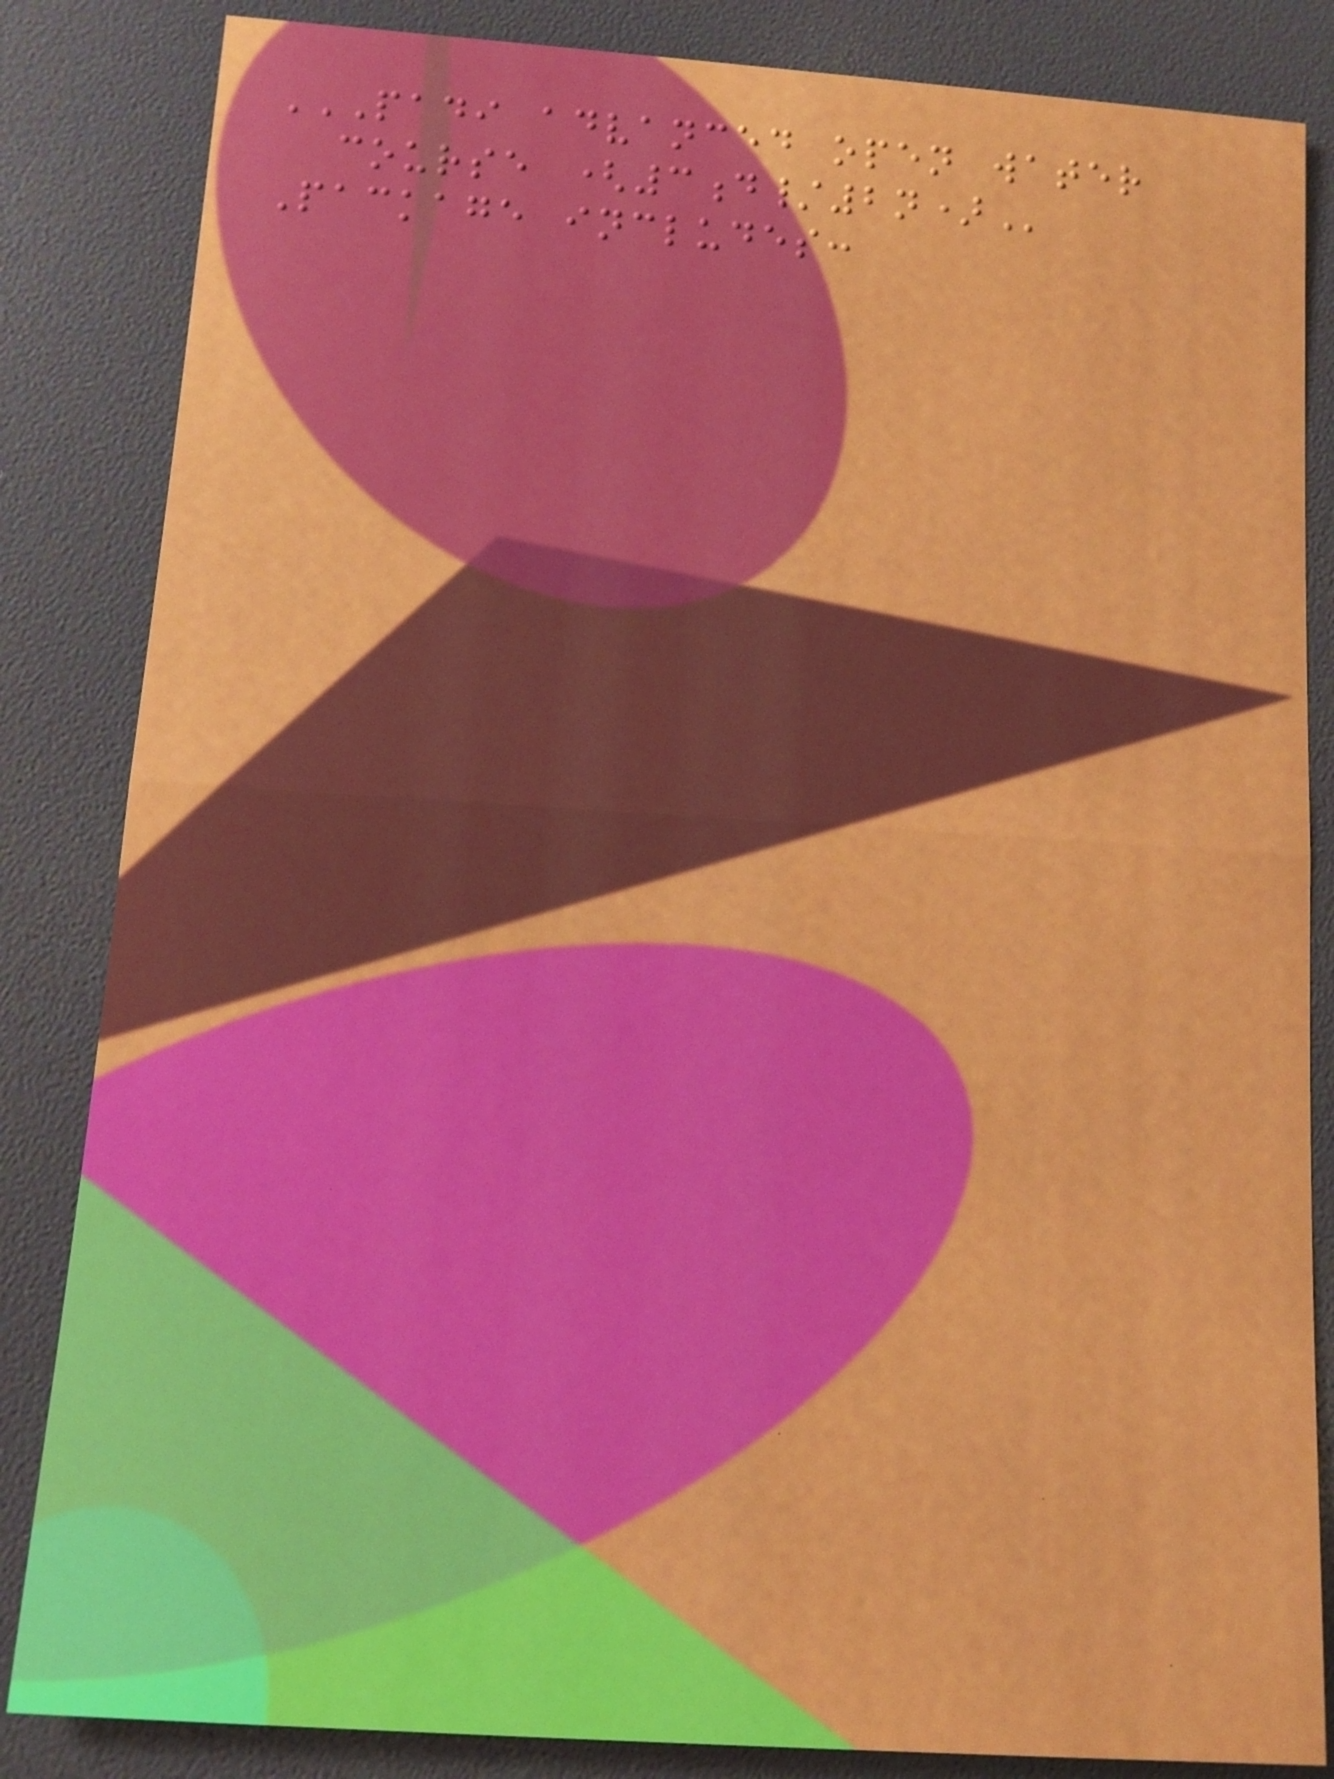PADI ADVANCED OPEN WATER
COURSE (3D/2N)
Package includes:
